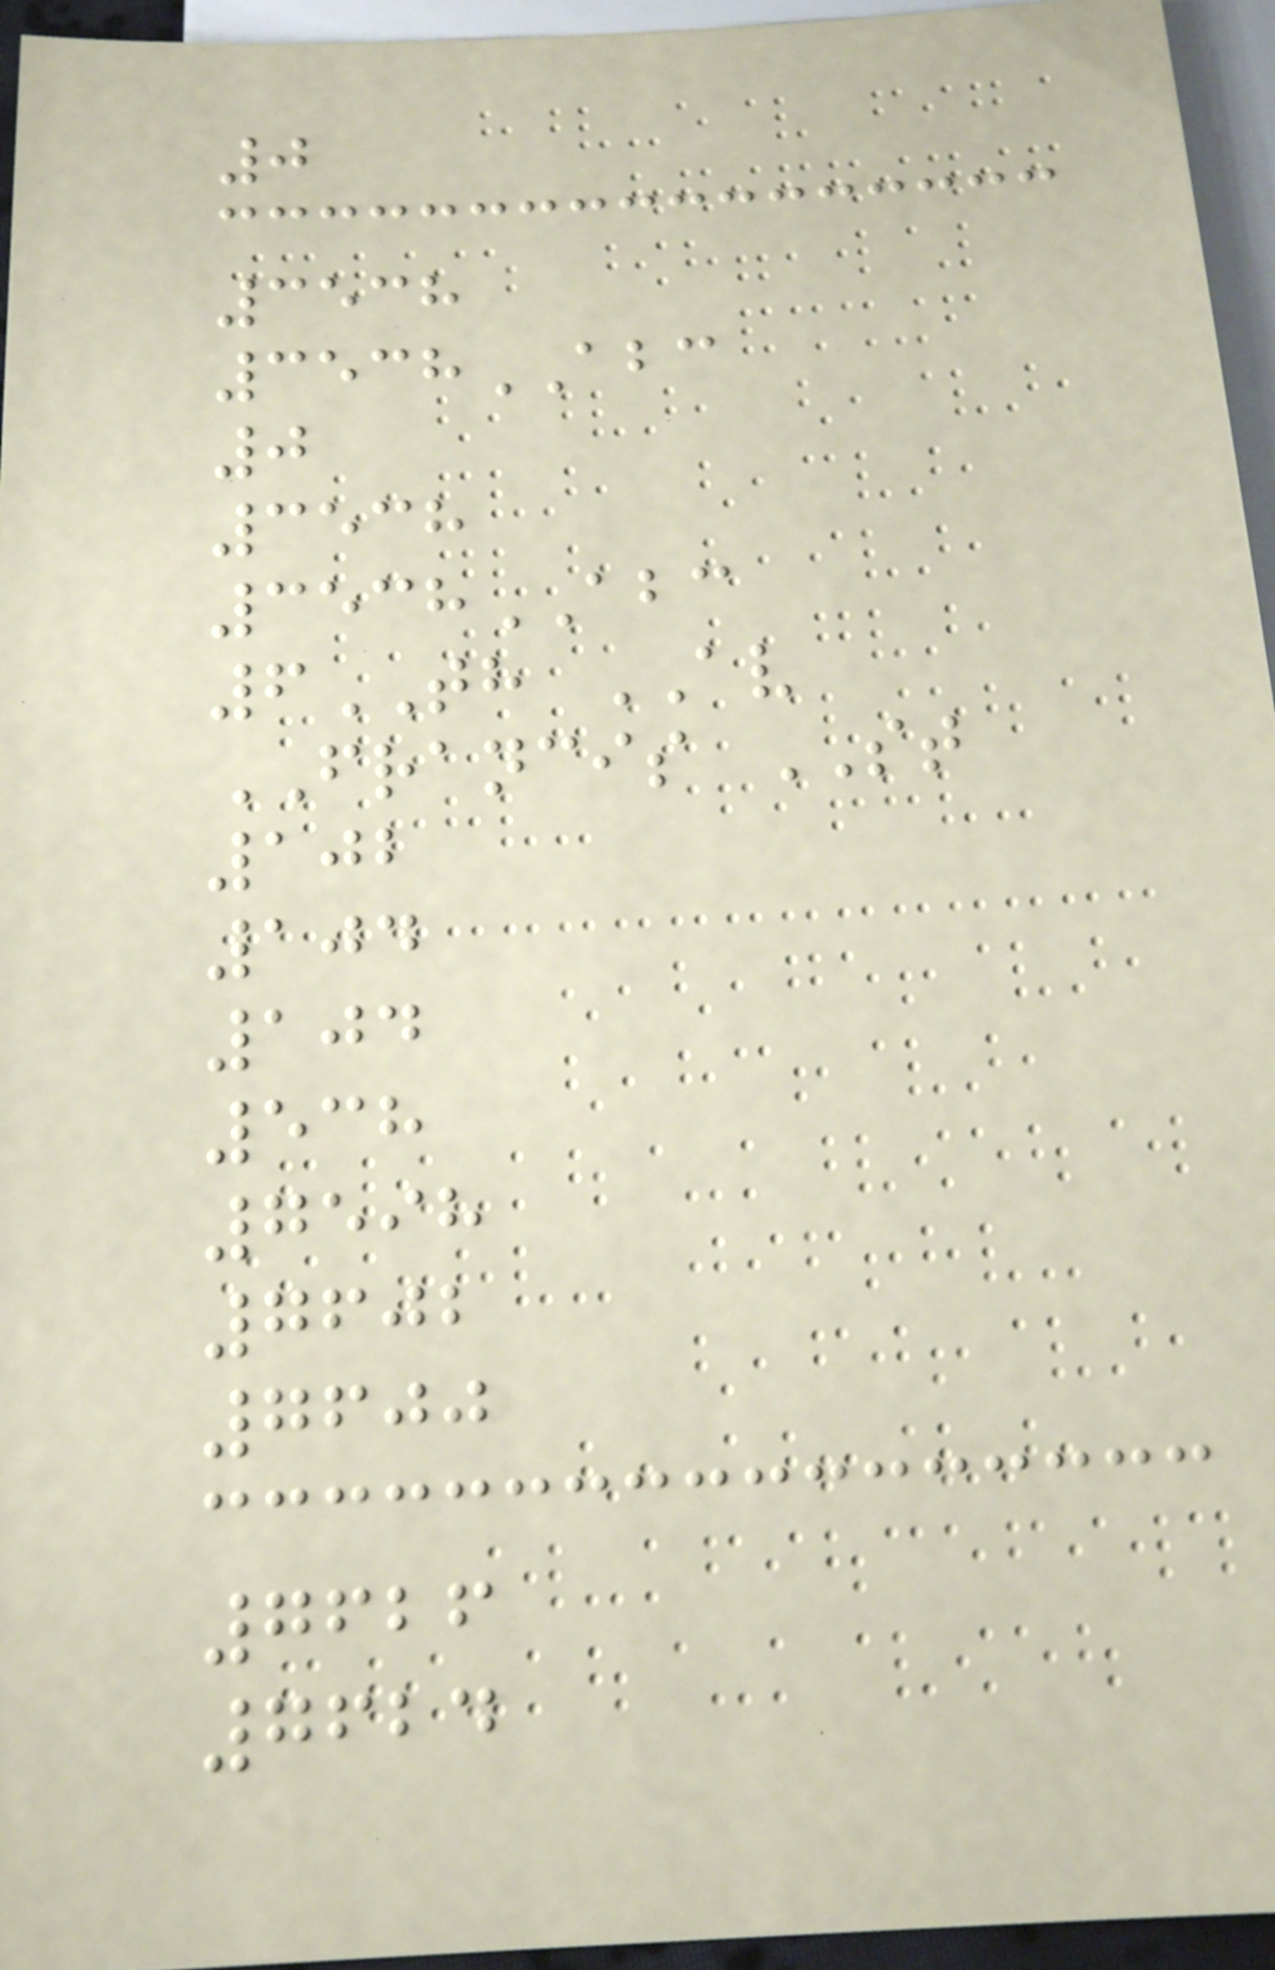0
3538
3538ABC
0
3538
3538ABC
6TH AV
FRANCIS ST
102
104
104
538
7598
7602
7600
7626
7624
